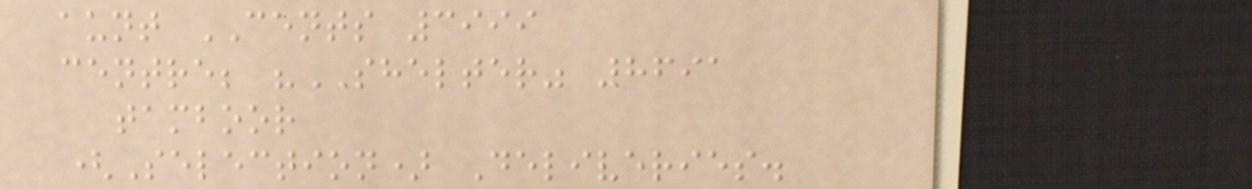aunt CENTS 3999
centre; "SHELTER" 8691
tamboor
(Selection) Deliveries.
